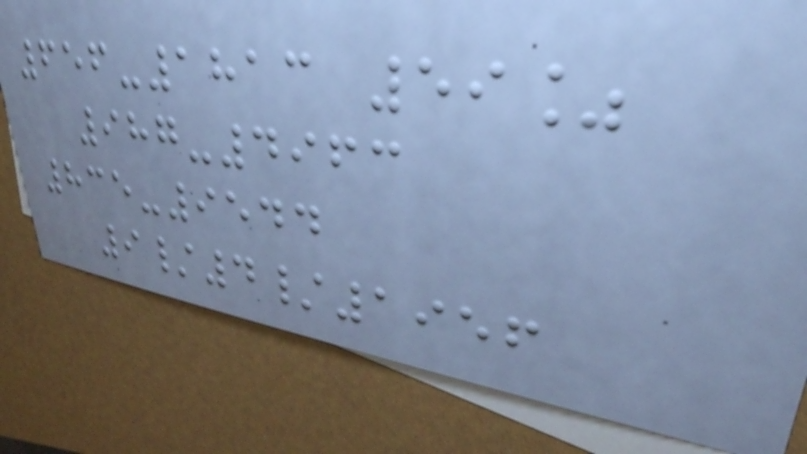656-1813 59%
987-4963
835-9544
9/4/1956
